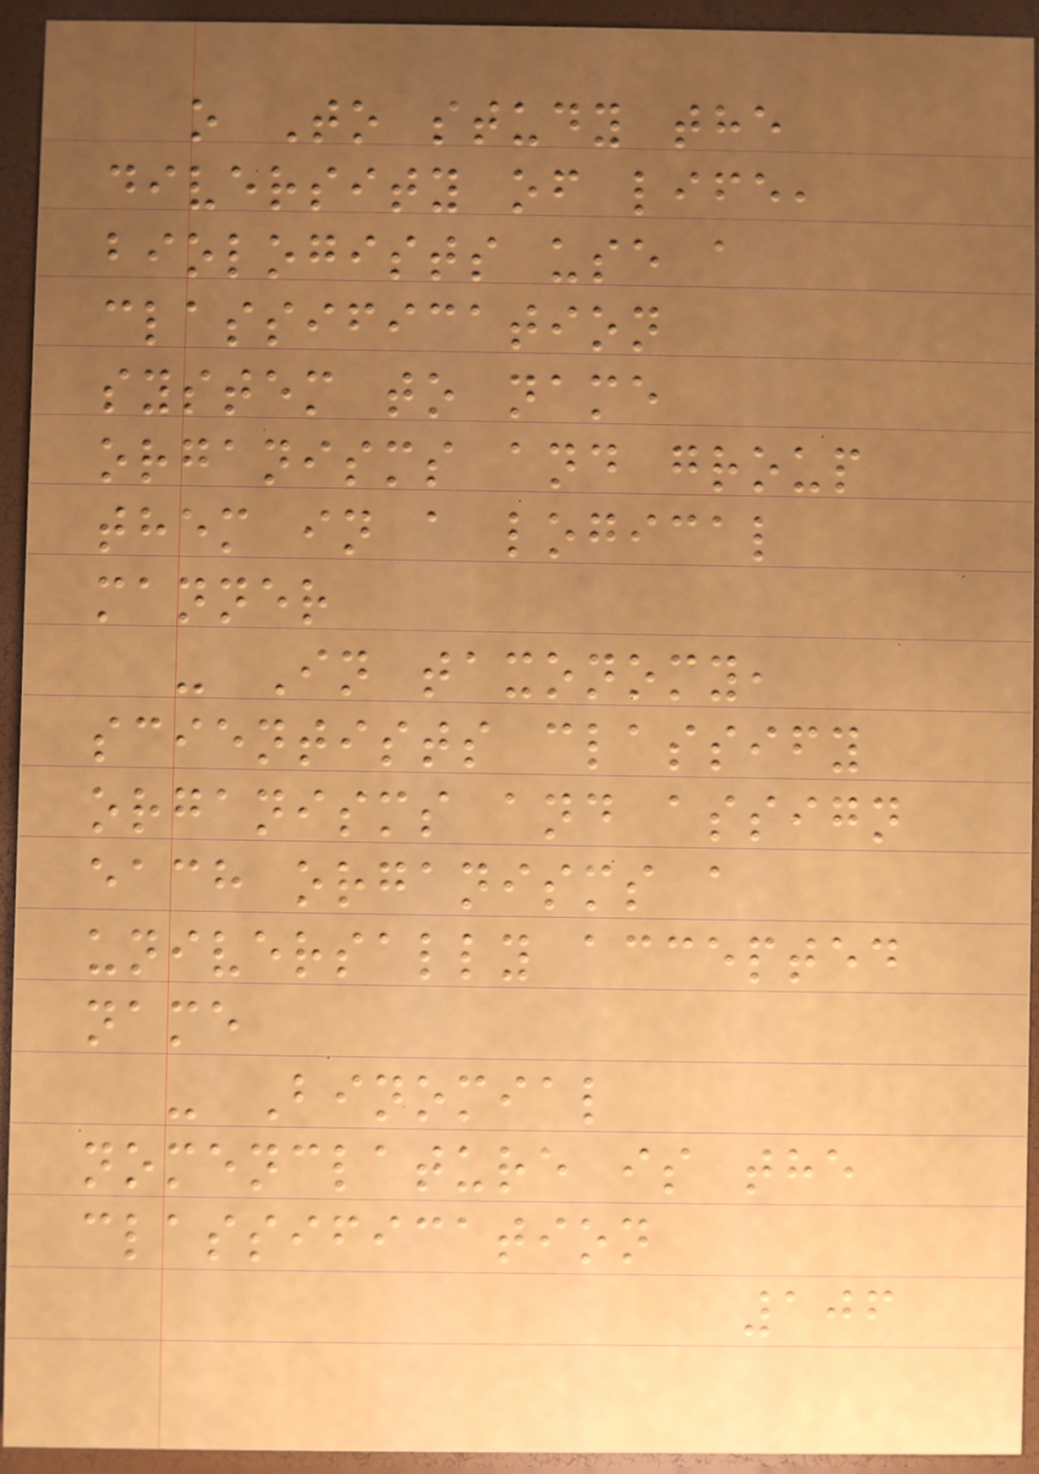o To study the
diversity of life,
biologists use a
classification
system to name
organisms and group
them in a logical
manner
- In taxonomy,
scientists classify
organisms and assign
each organisms a
universally accepted
name
- Binomial
nomenclature is the
classification
106
